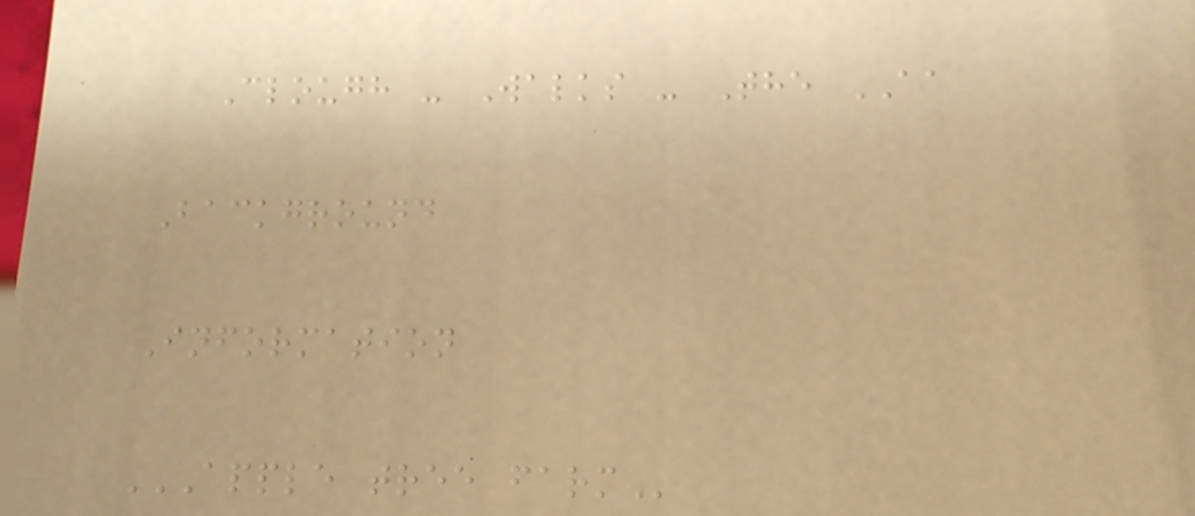Clough - Walks - The AA
Background
Information
APPLE TREE FARM
